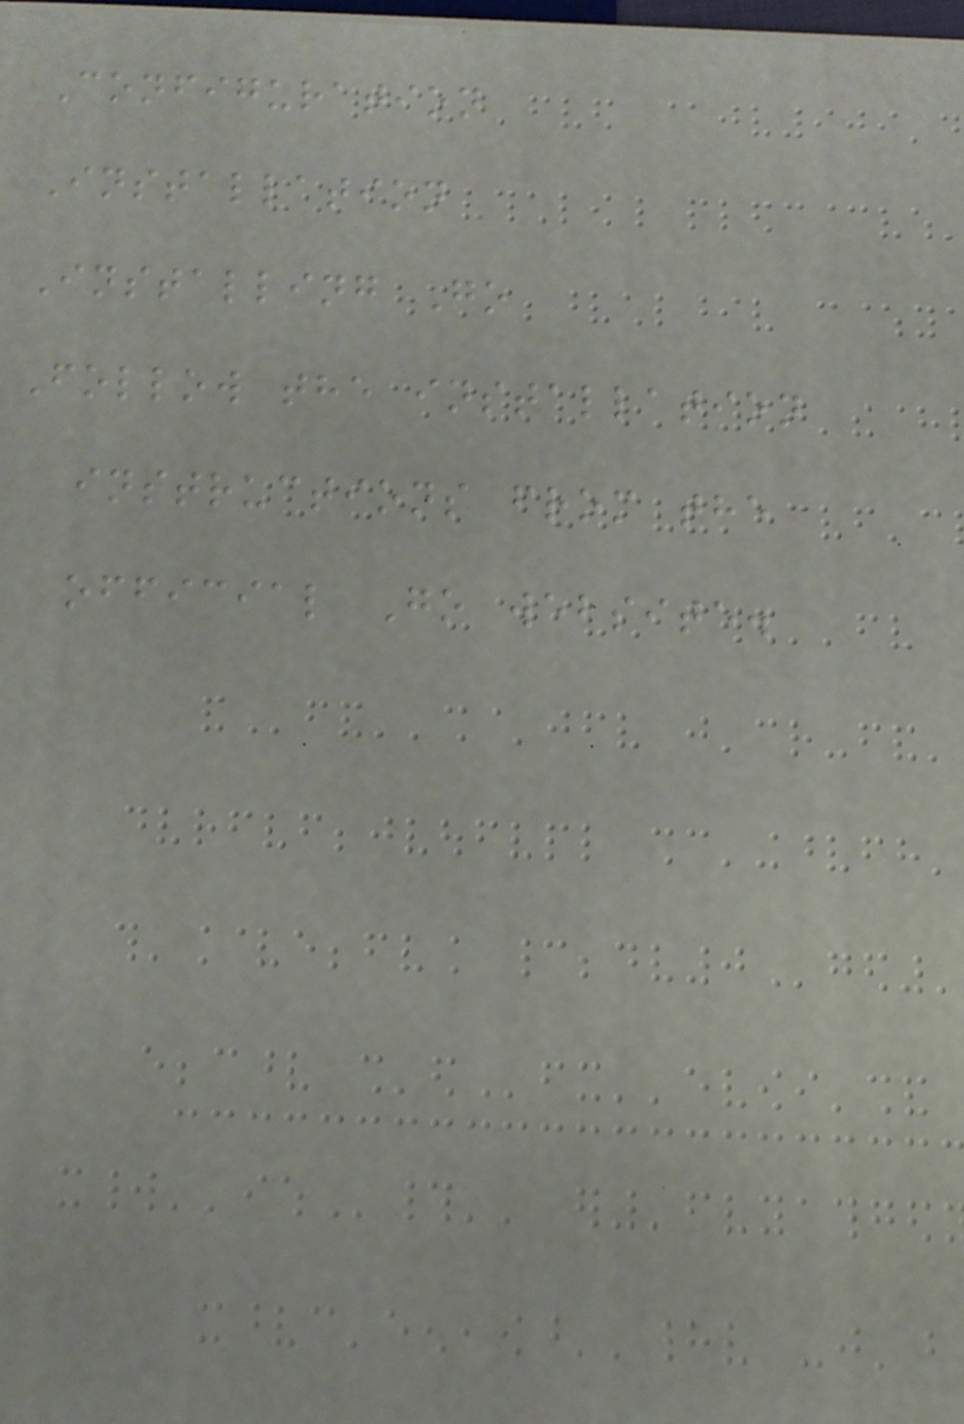Configuration
Installation
Installing Go
Follow the installation
instructions from the
official Go website.
